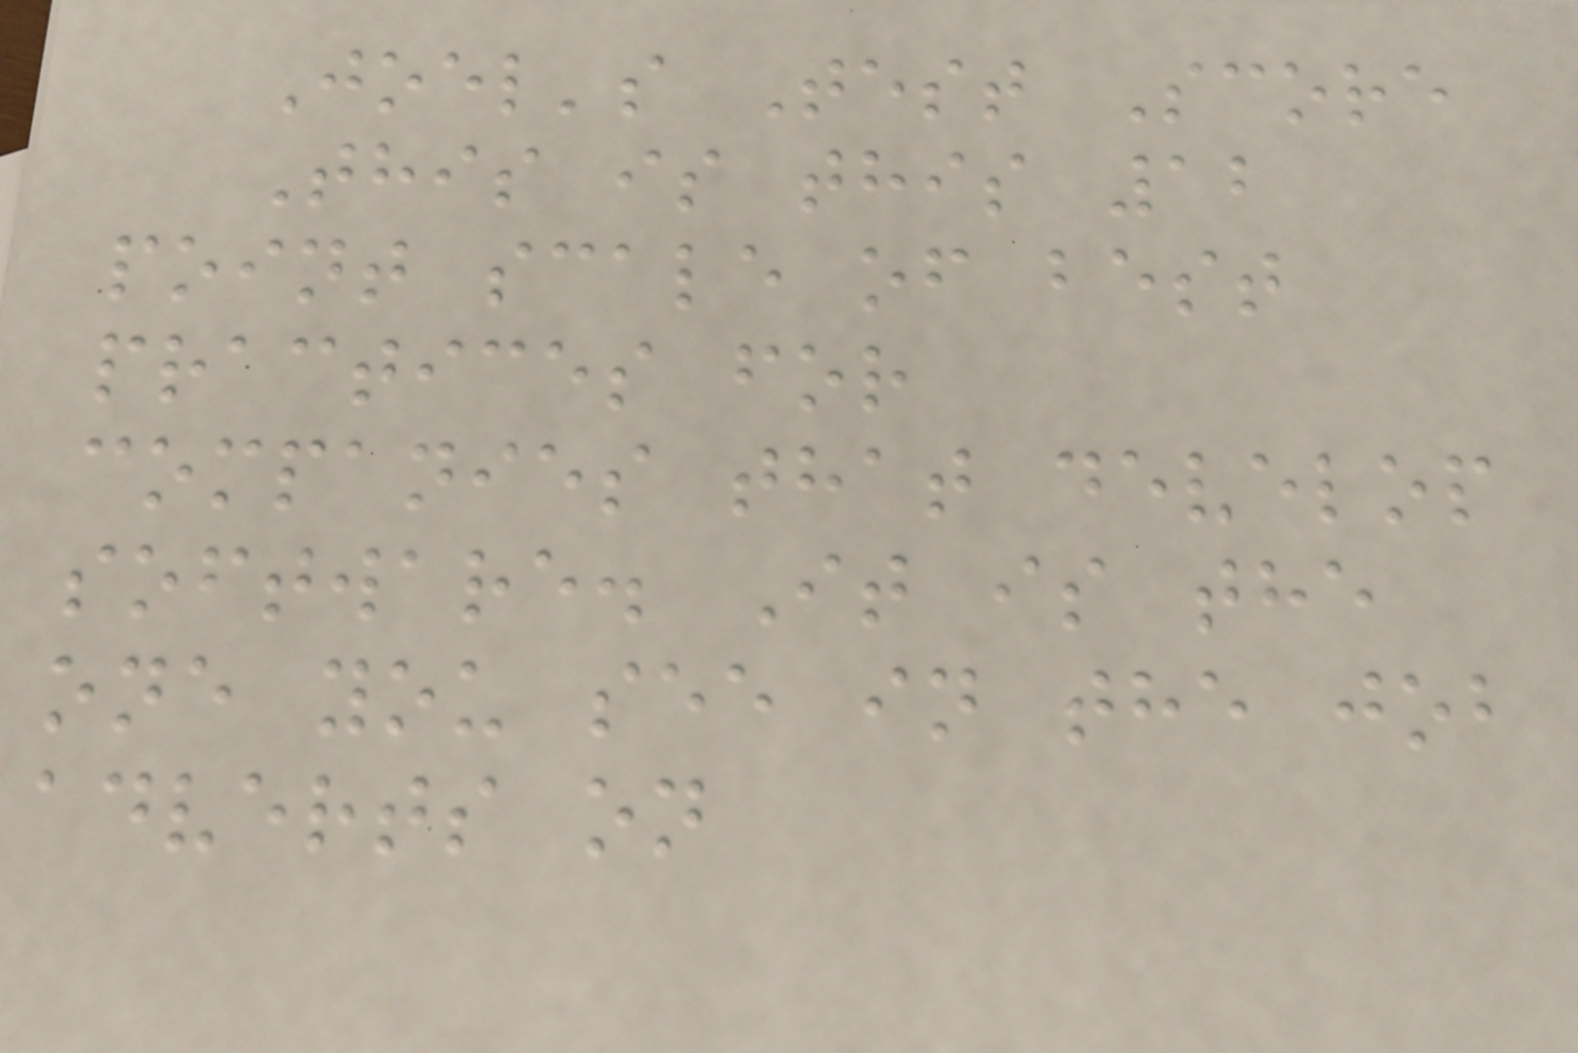Joel's Test Score
This is this 12
point scale of best
practices for
companies that develop
software. It is the
one you see in the job
adverts on
